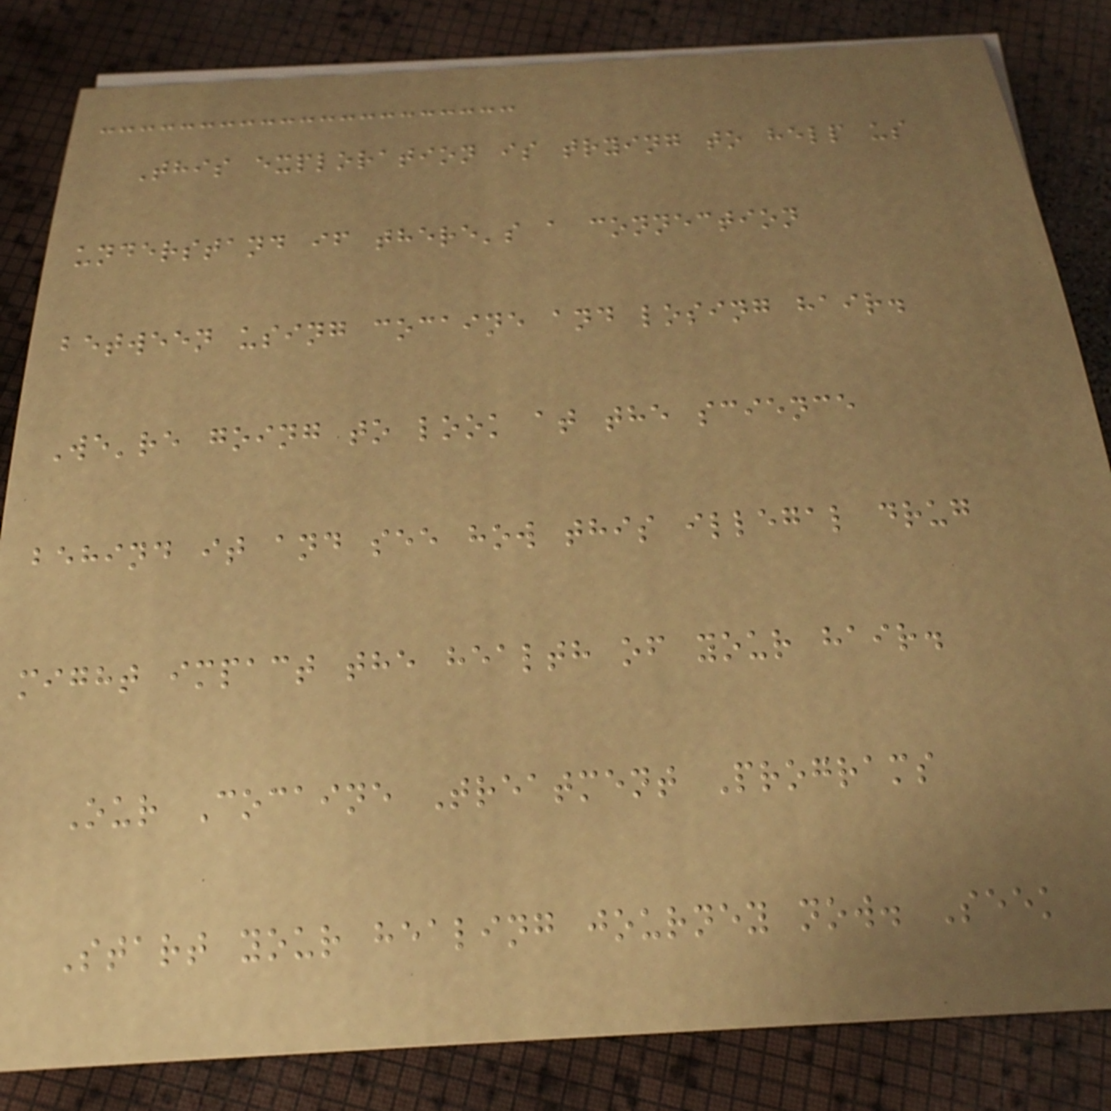This exploration is trying to help us
understand if there's a connection
between using cocaine and losing hair.
We're going to look at the science
behind it and see how this illegal drug
might impact the health of your hair.
Our Cocaine Treatment Programs
Start your healing journey now. Seek
